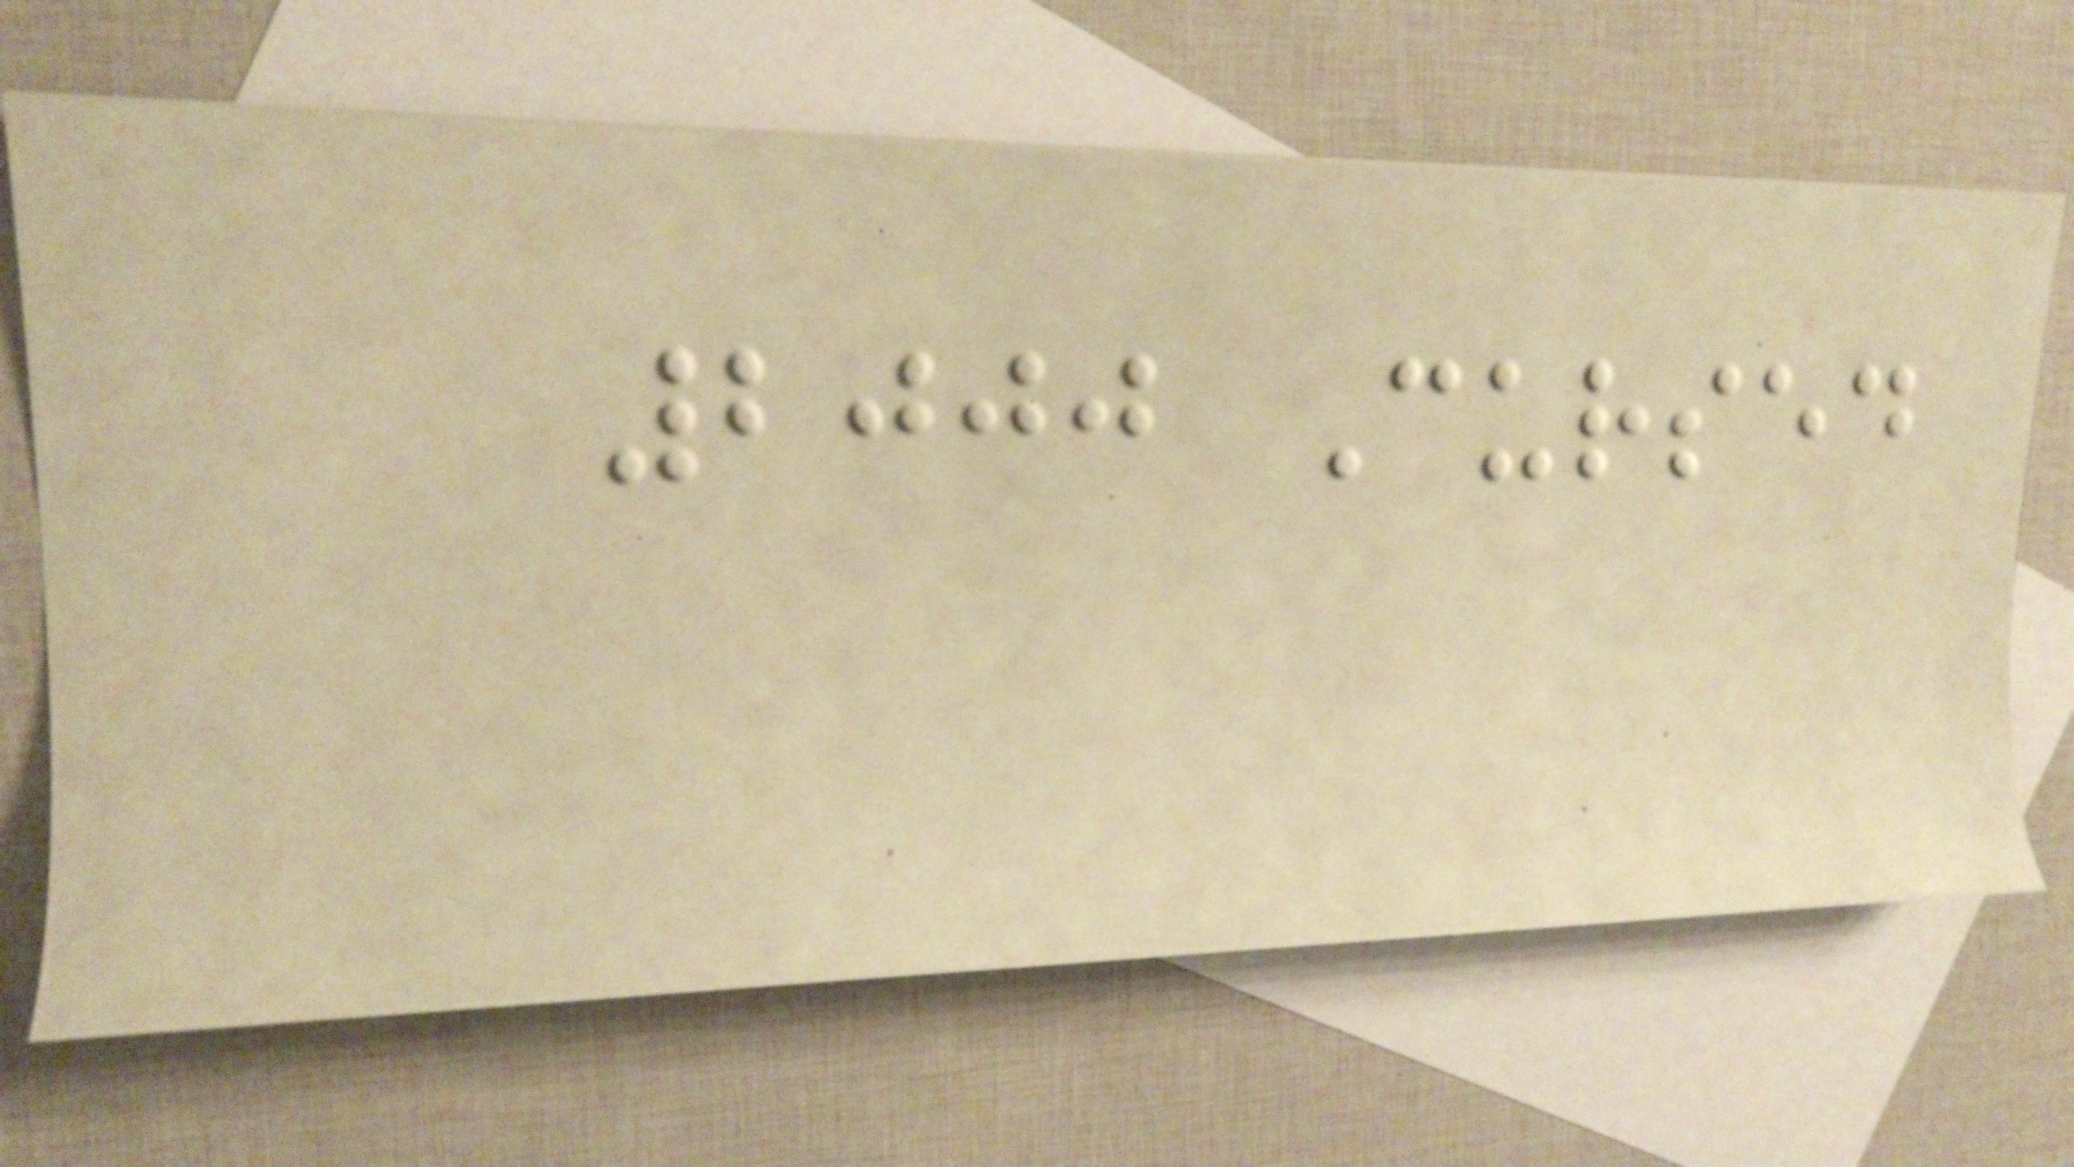2000 Cursed
